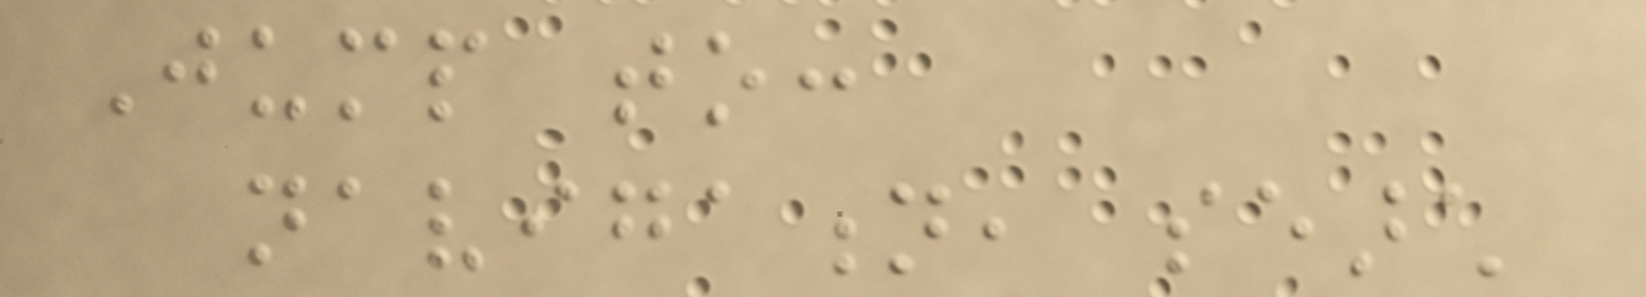Jump to:
navigation, search
